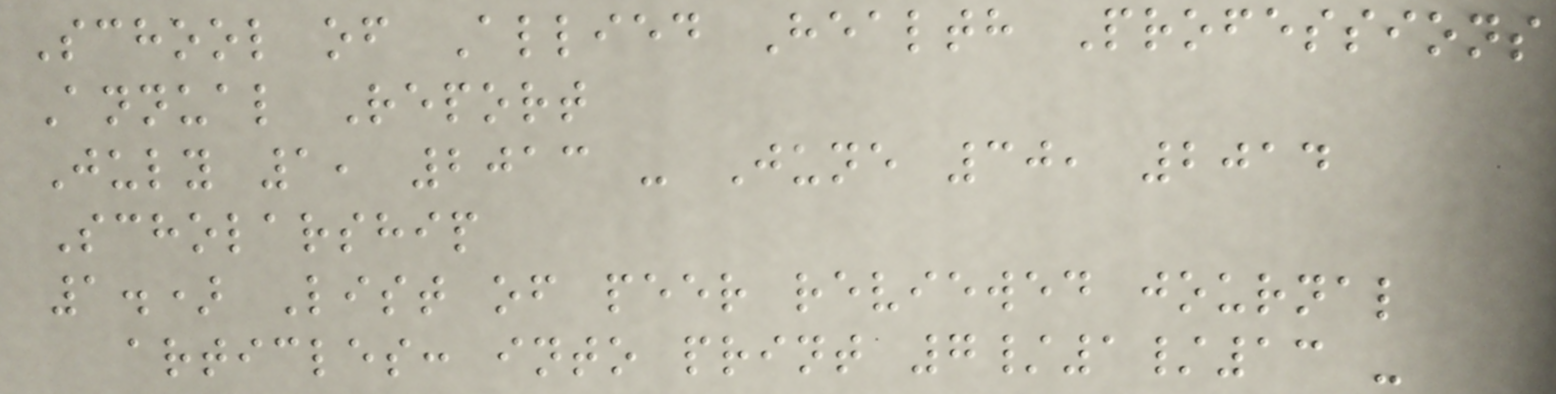School of Allied Health Professions
Annual Report
July 1, 2013 - June 30, 2014
Scholarship
1.) List of peer reviewed journal
articles: into print 7/1/13 -
